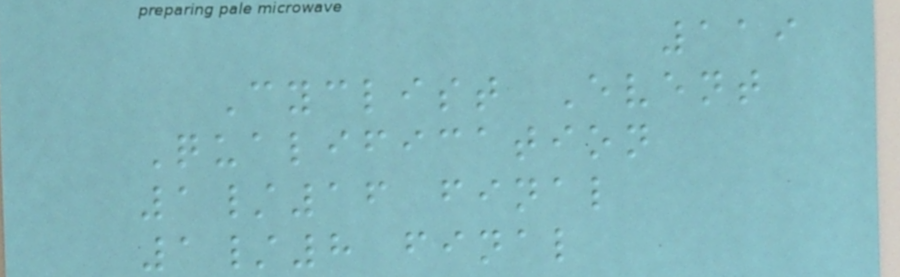119
Cyclist Event
Qualification
1/16 final
1/8 final
